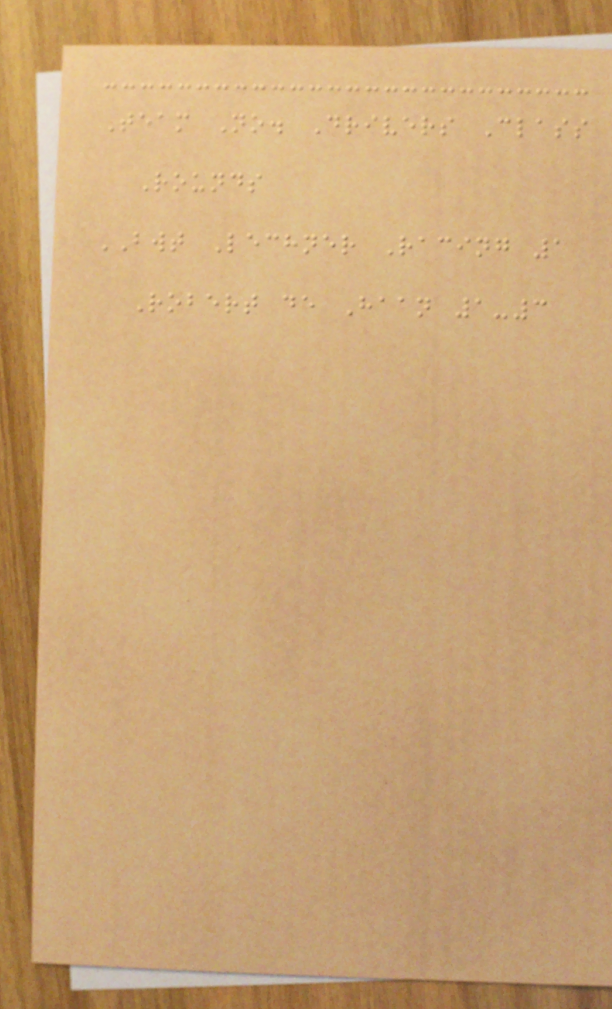Team No. Drivers Class
Rounds
BWT Lechner Racing 1
Robert de Haan 1-3
